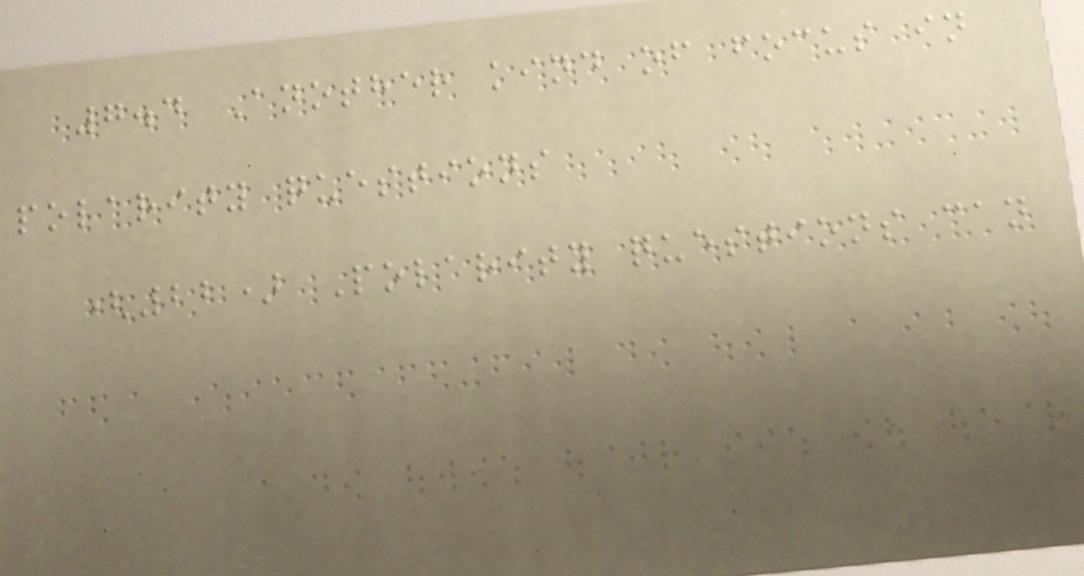7.4 Another kind of focus in
polarity questions
(22) Polarity questions can
